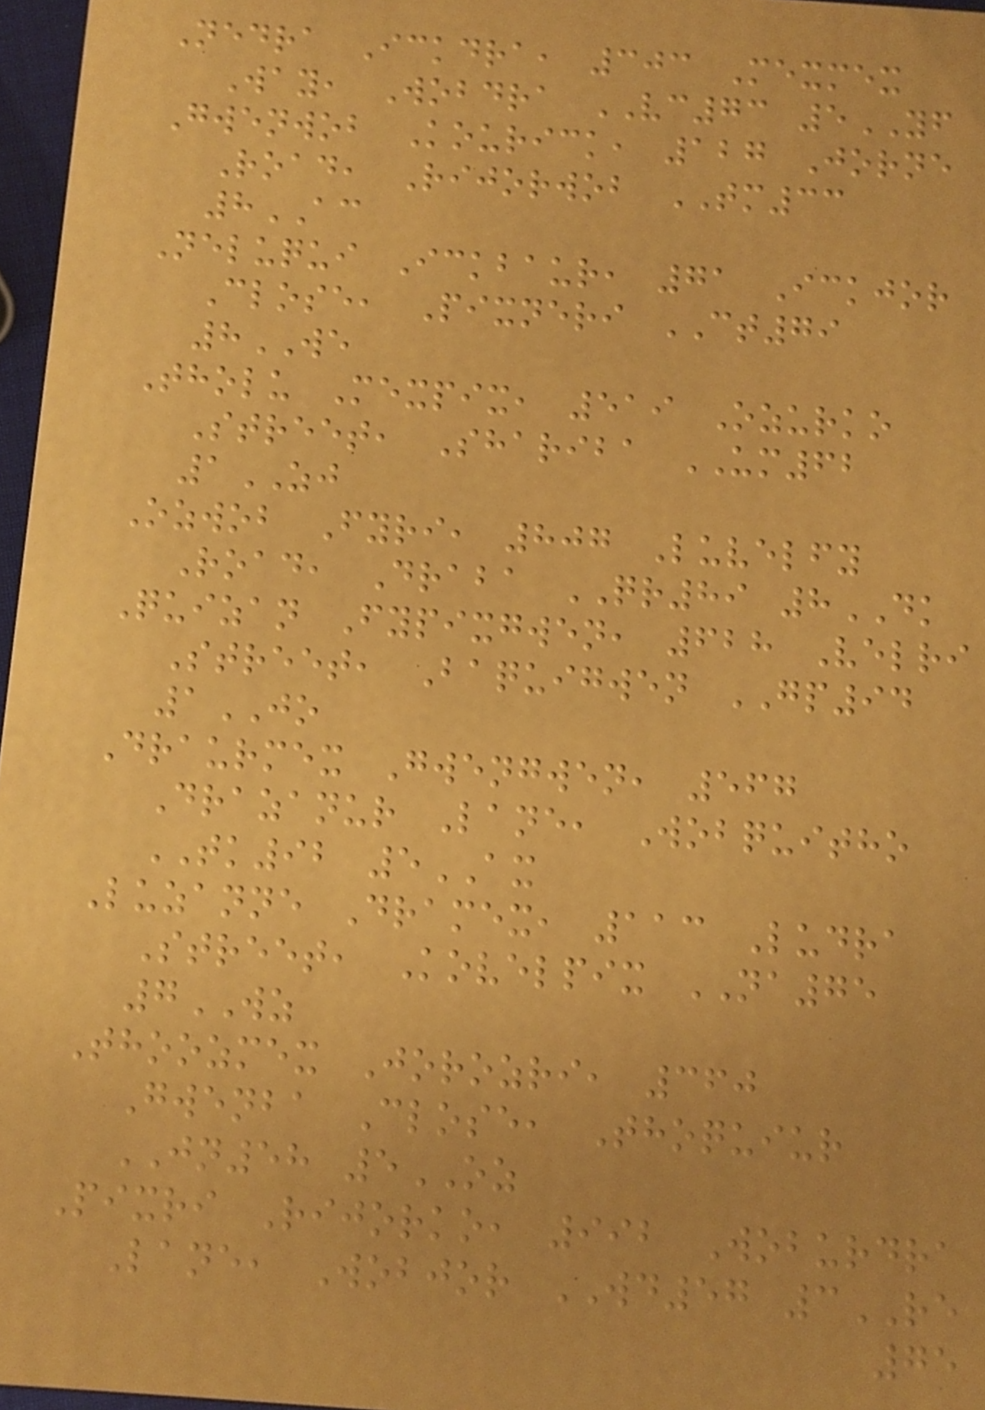Nedra Ickdra, 303 Mexmex
Way, Wobdra VC73 5YF
Gwenwob Kourick, 127 Jorne
Road, Rijorwob TM33
8AC
Neluqui Ickbaur, 71 Ickjor
Close, Pixneri CT79
8WE
Tholu Mexpix, 519 Ozurko
Street, Shariba UM62
1ZJ
Ozwob Fyri, 807 Luvelfy
Road, Draba QR89 8DK
Quizan Fypixgwen, 628 Velri
Street, Baquigwen GP94
1JO
Draurmex Gwengwen, 567
Drazanur Lane, Wobquitho
TK92 5AX
Luzanne Dramex, 113 Ludra
Street, Kovelpix NA75
7WZ
Thoozmex Jorozri, 360
Gwenba Close, Thoquiur
JN58 5OZ
Pixri Rijorko, 992 Woburdra
Lane, Wobjor WD57 3RE
75
